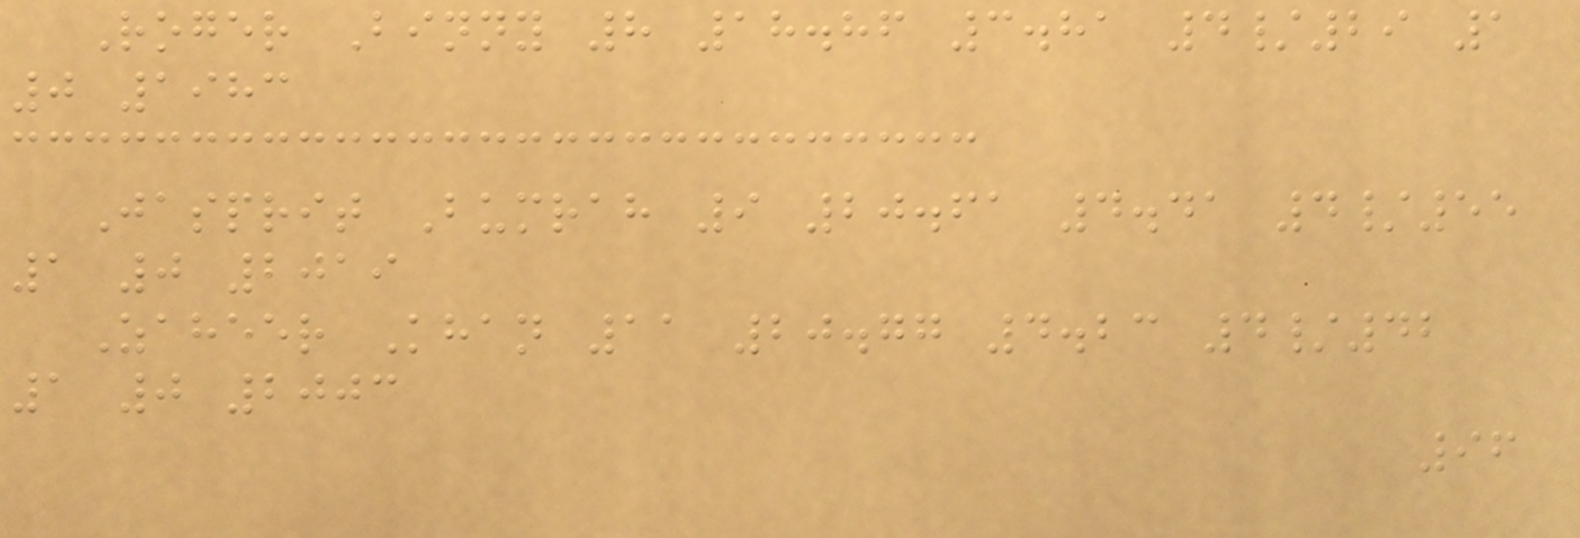Roger Binny 8 18.86 3.81 4/29 1
0 1983
Jasprit Bumrah 9 20.61 4.41 4/55
1 0 2019
Zaheer Khan 11 20.77 4.23 4/42
1 0 2003
96
